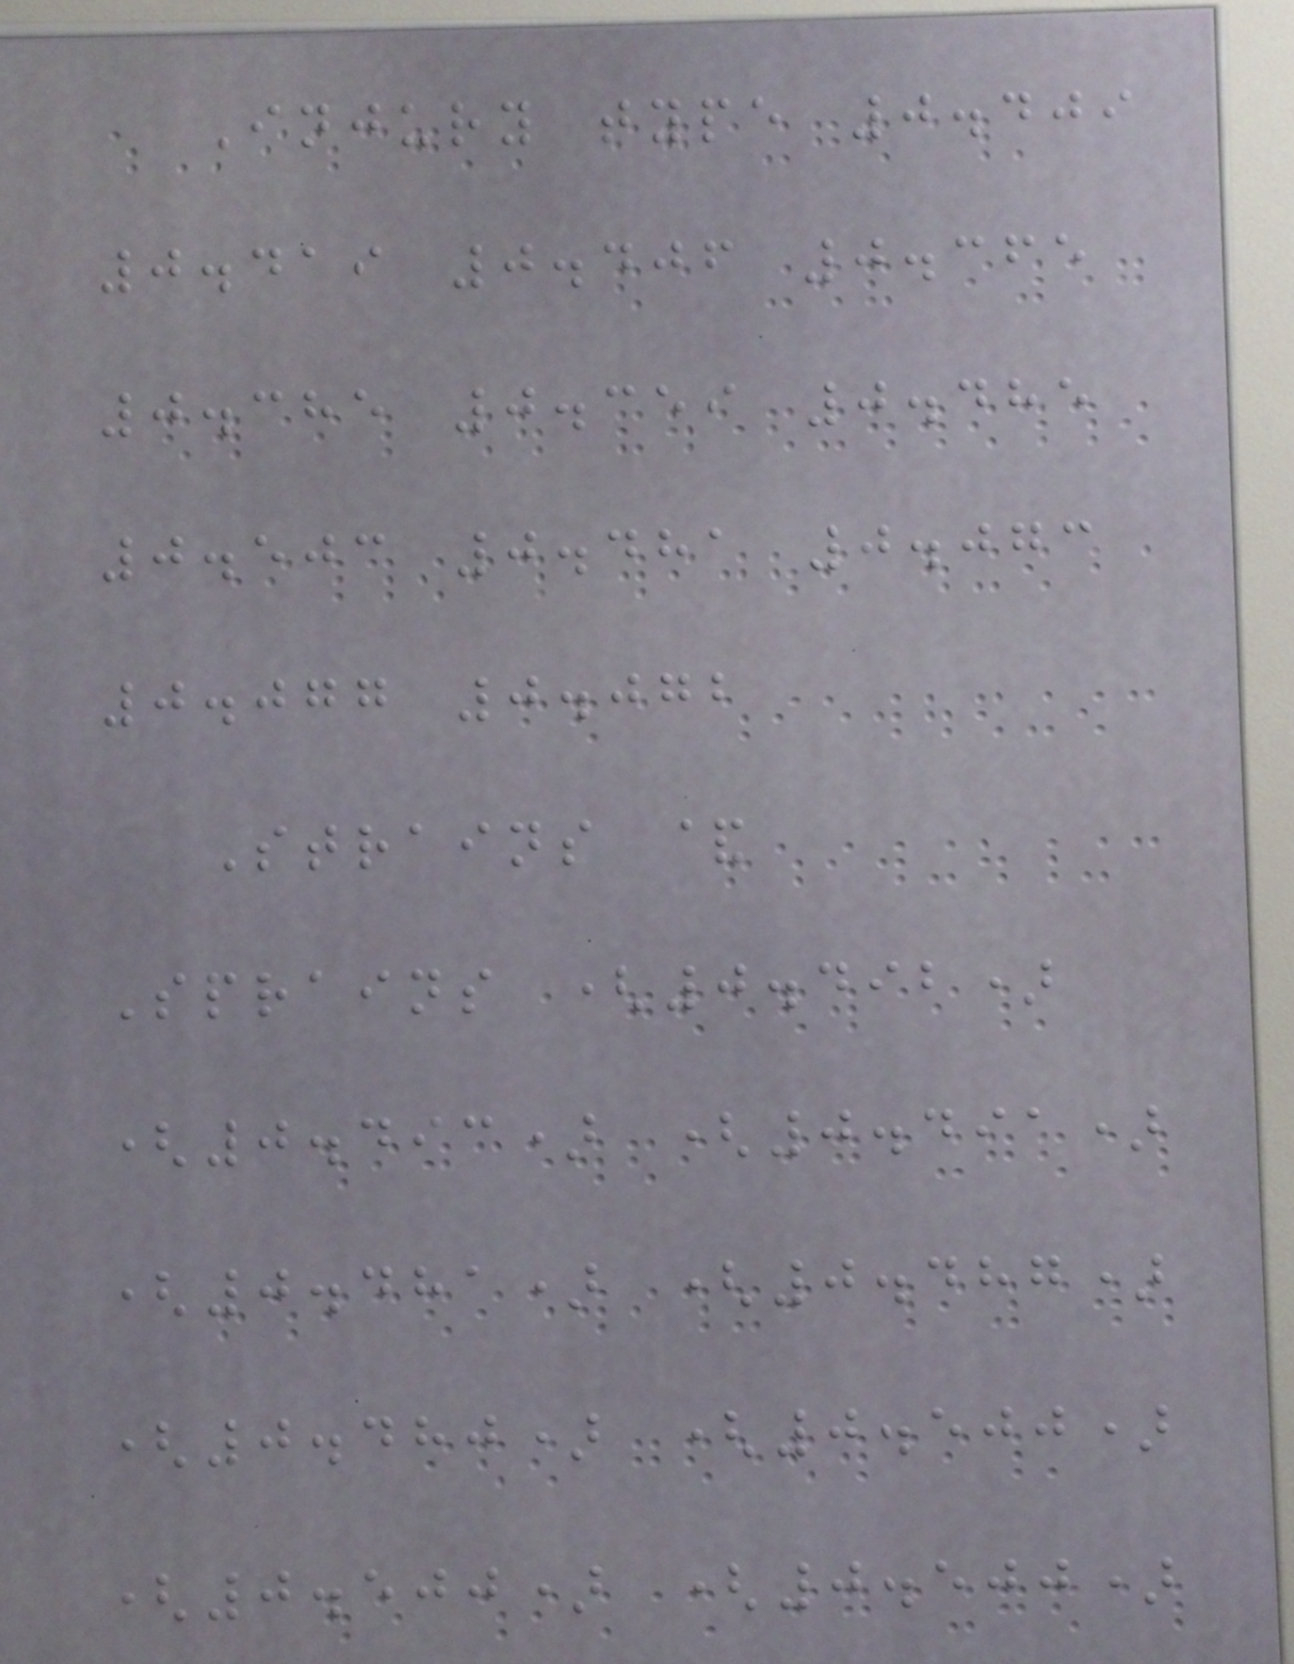Injury type 0.409
0.419 0.406 0.365
0.385 0.359 0.485
0.503 0.481 0.073
0.077 0.072
Strains &
Sprains (0.492)
(0.493) (0.491)
(0.481) (0.487)
(0.480) (0.500)
(0.500) (0.500)
